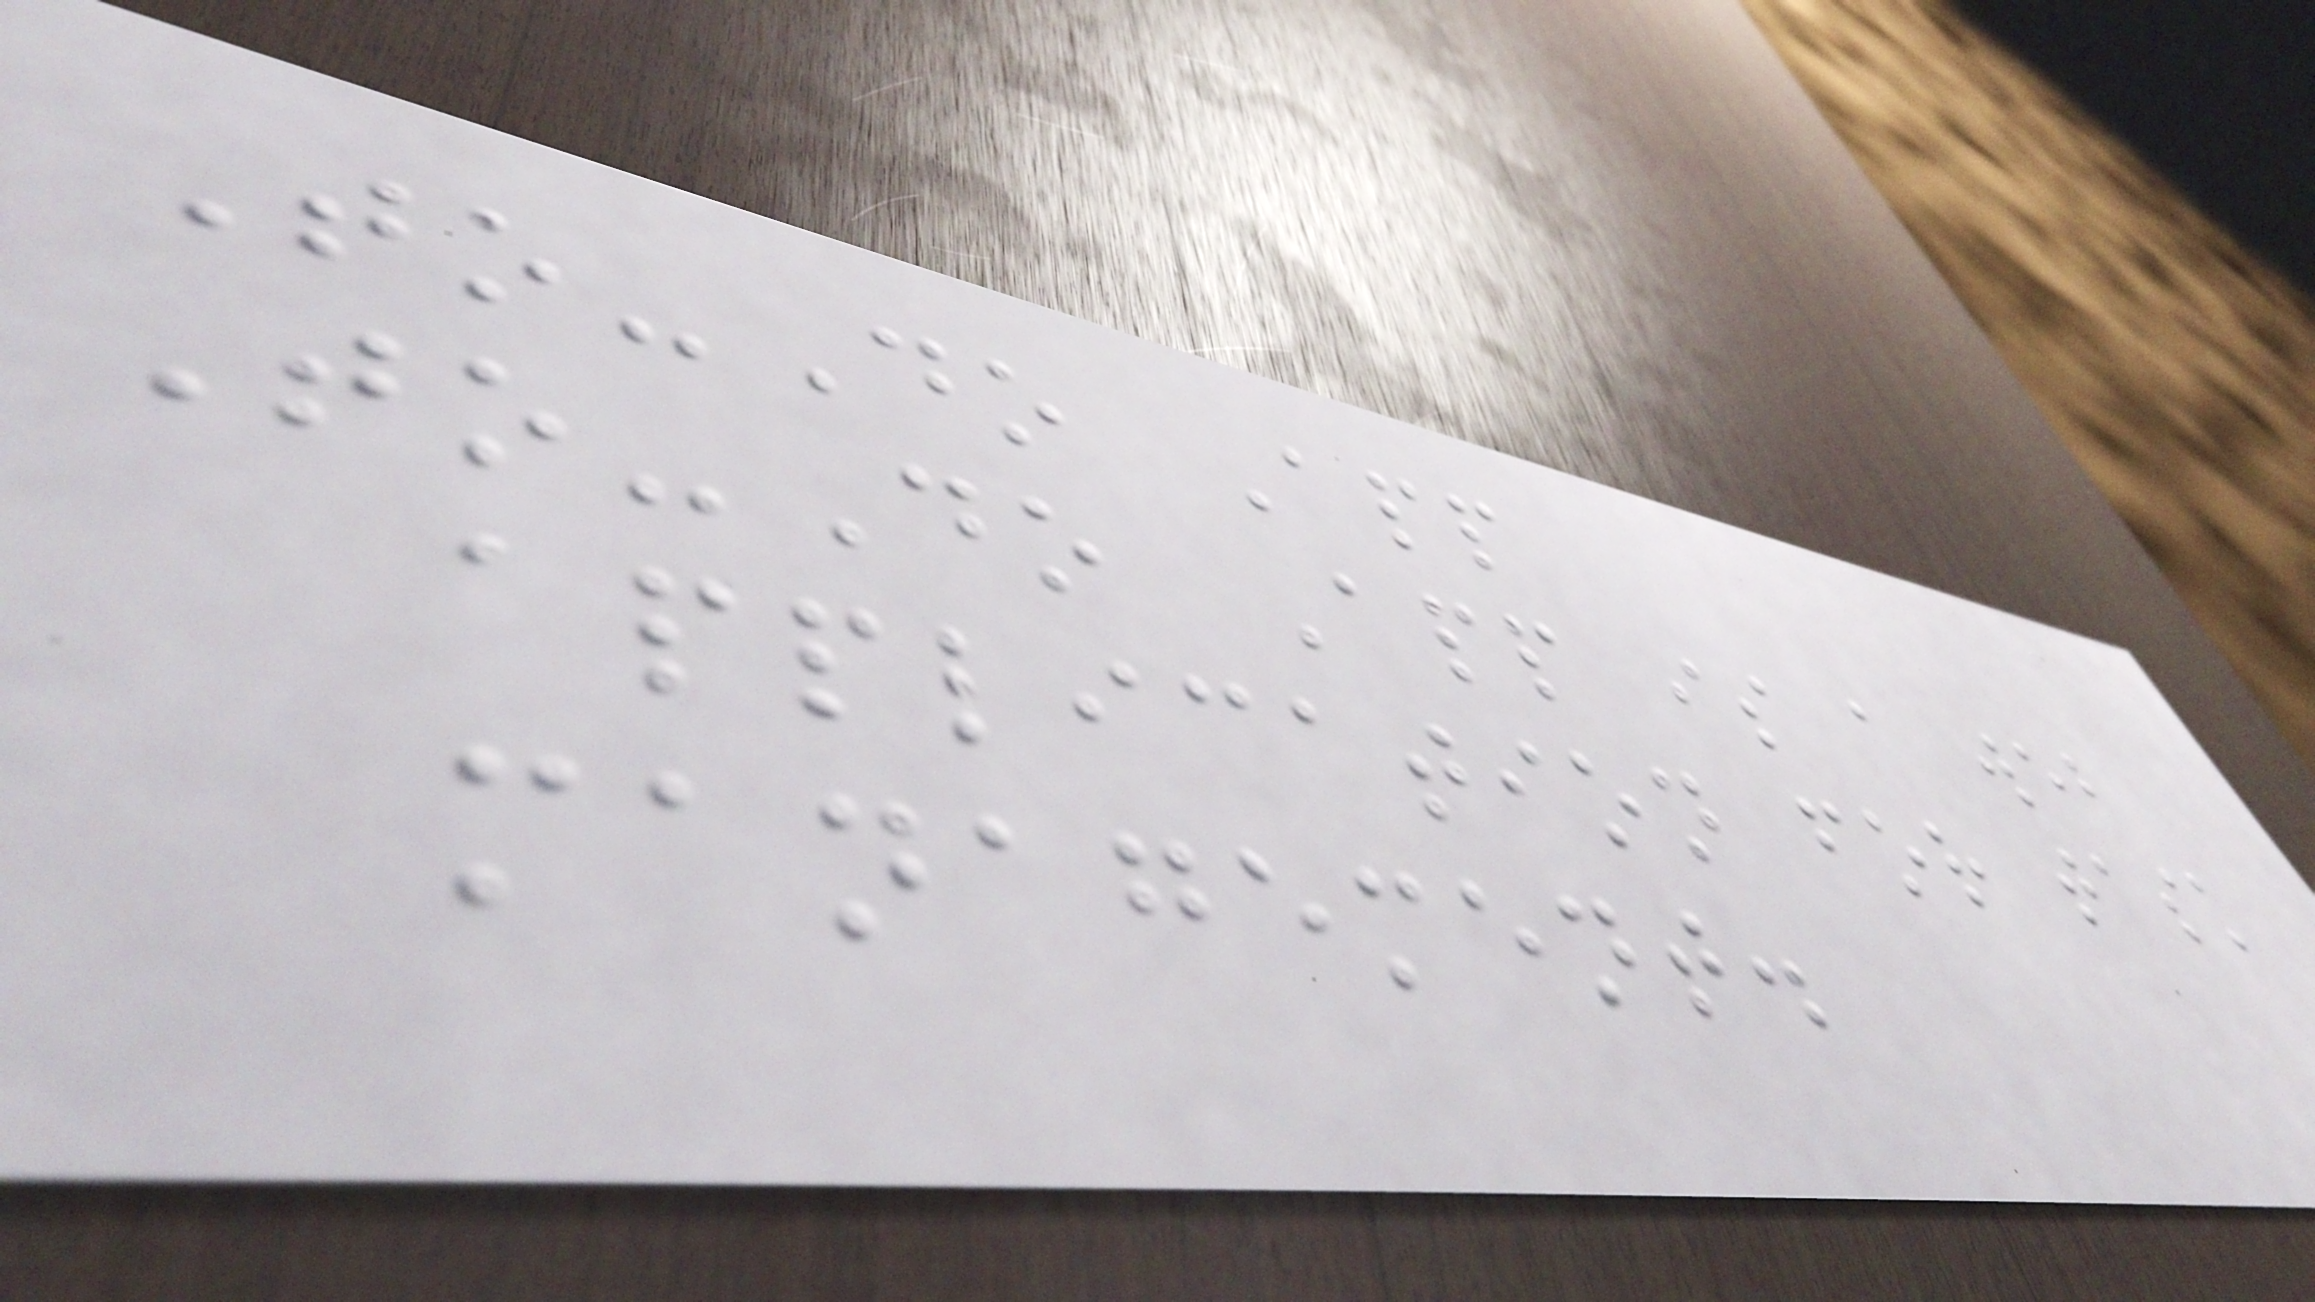To-Do App
To-Do App is a web
application for task
management.
